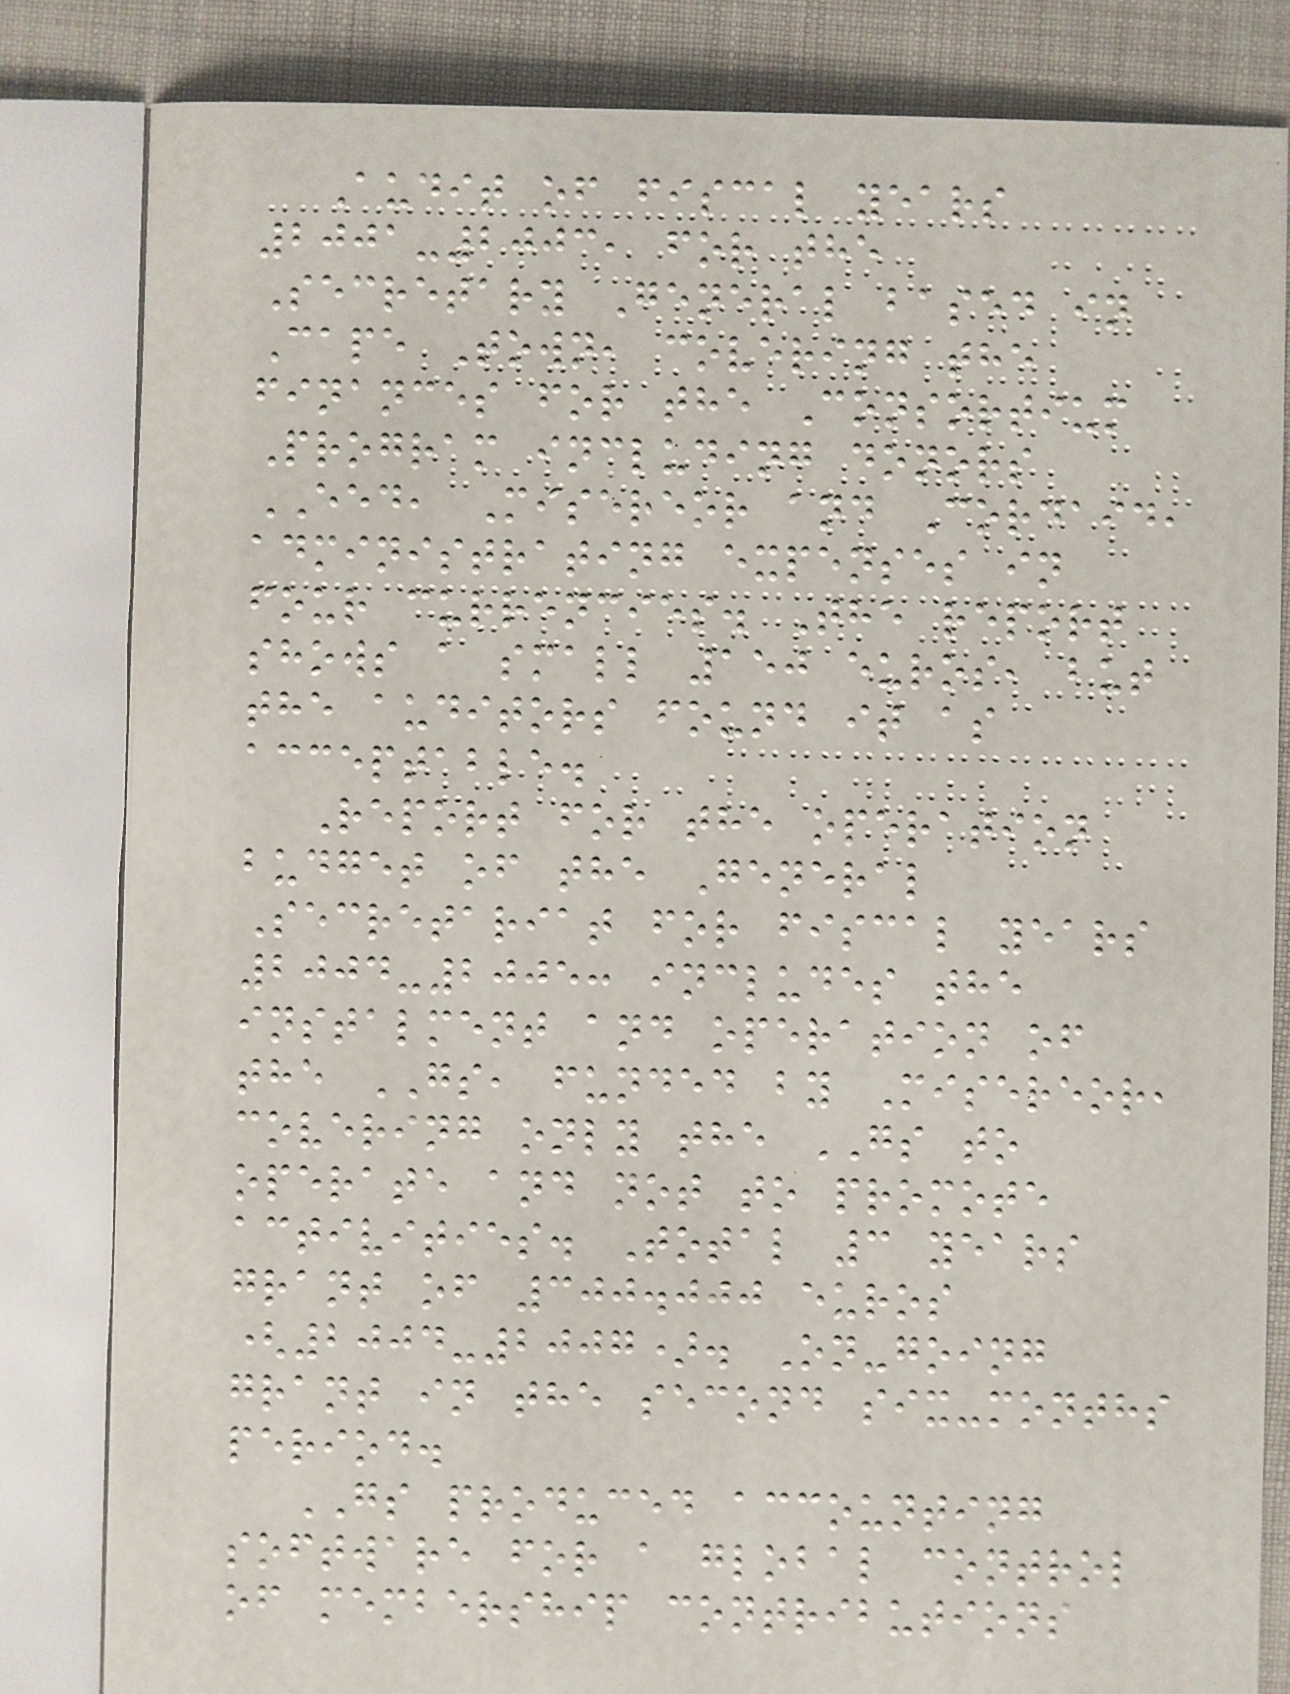Audit of fiscal years
2001-2003, for the
Secretary General based in
Cape Town, covering the
finances for the Consortium
Program including donors
EED, Misereor and Cordaid,
administrating expenses in
four currencies. The report
shows a small 150 euros, but
the auditors found it as
acceptable.
Report for the operation
budget of the General
Secretariat for fiscal years
2004-2005: includes the
instalment and operation of
the GS, funded by Misereor,
covering only the GS to
operate and not to promote
activities. Total 3 years
grant of 300.000 euros
(2004-2007). On-going
grant in the second six-months
period.
GS produced accounting
software for a global control
of membership contributions
